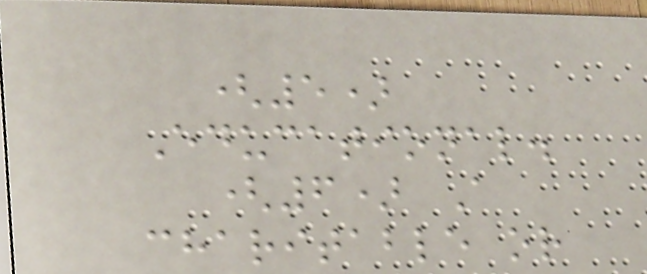(5)
Educational.
(6) A
charitable or
